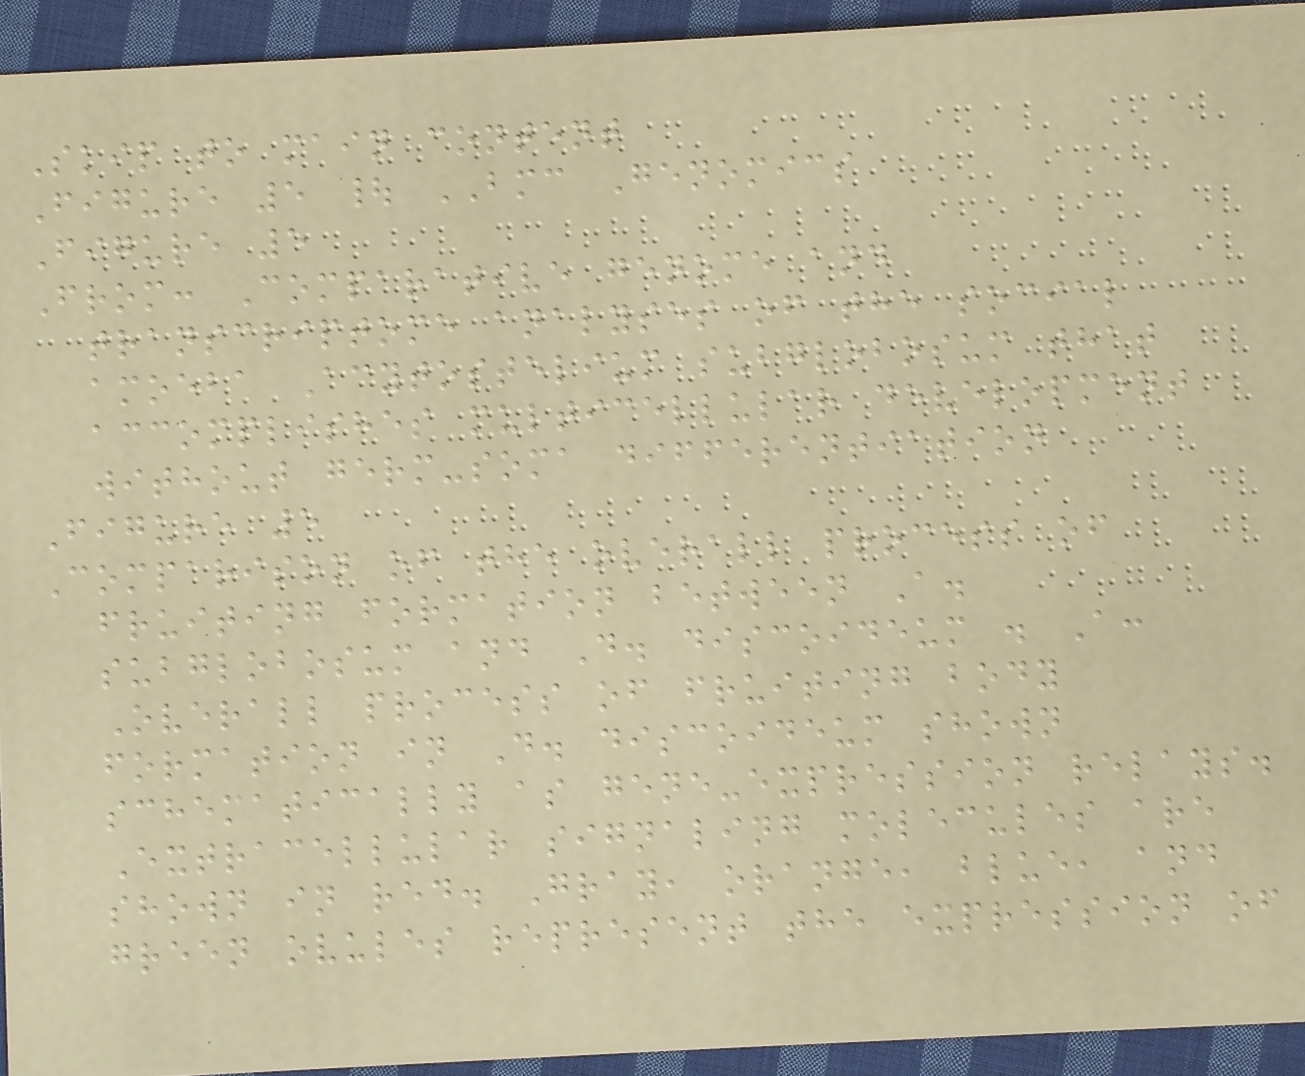Skip to main content
Figure 5 | BMC Genomics
Figure 5
From: Comparative genome and
transcriptome analyses of the social
amoeba Acytostelium subglobosum that
accomplishes multicellular development
without germ-soma differentiation
Figure 5
Comparison of the overall process of
fruiting formation between A.
subglobosum and D. discoideum . A:
Overall process of fruiting body
formation in D. discoideum shown
schematically as gene-expression relays.
Extracellular signaling molecules are
shown in red. Gray, orange, blue, and
green ovules represent the expression of
